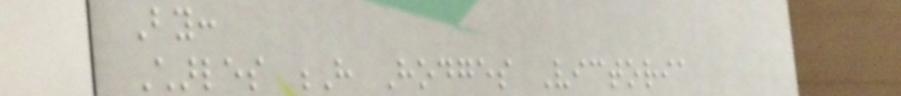By:
Charles H Hodges Victoria
